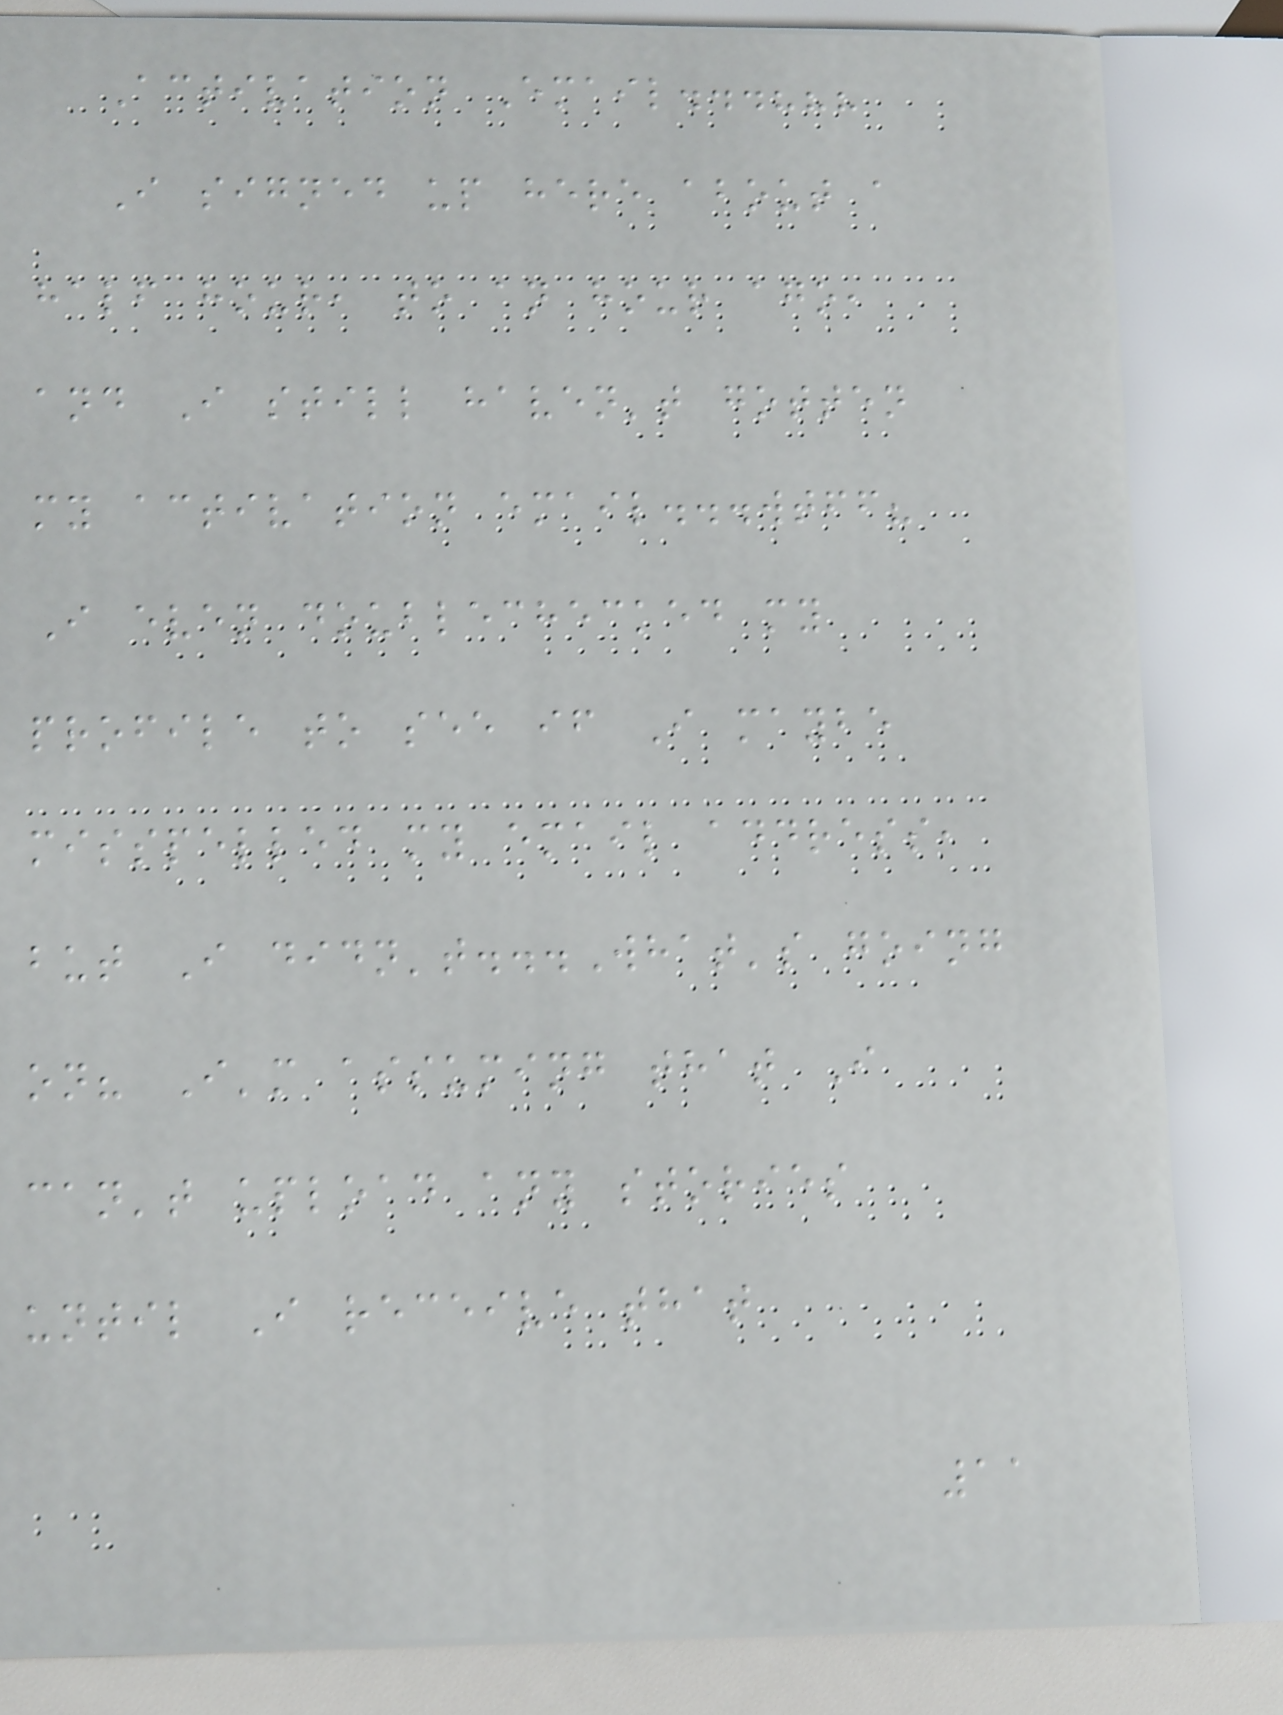Activation Email...???
I signed up here about a
half hour, to an hour ago,
and I still haven't gotten
my activation email...wtff?
I even doublechecked my
profile to see if I maybe
misspelled my email address,
but I didn't...What's going
on? I'm assuming that I
can't upload any stories
until I receive that
11
